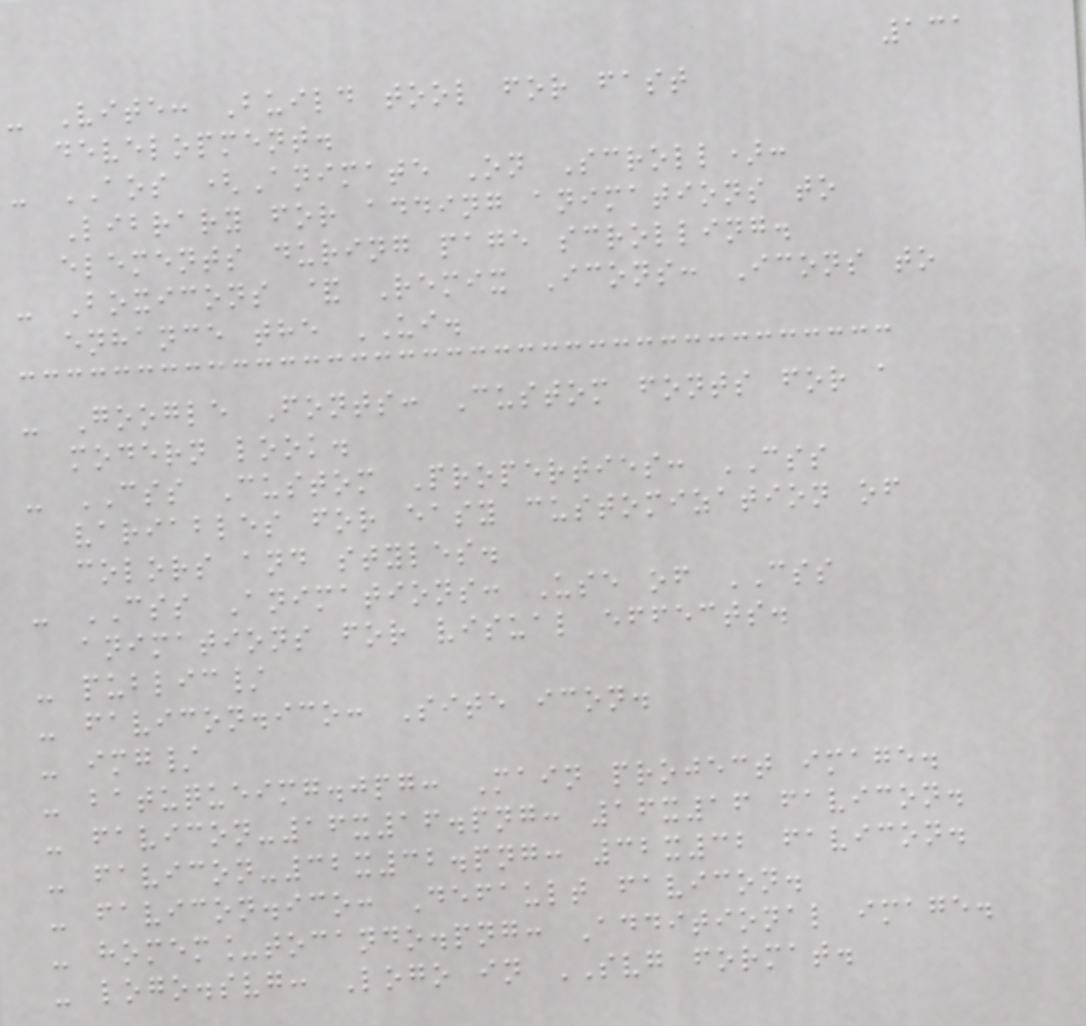131
- Vite: Build tool for fast
development.
- AOS (Animate On Scroll):
Library for adding animations to
elements during page scrolling.
- Boxicons & Remix Icons: Icons to
enhance the UI.
- Google Fonts: Custom fonts for a
modern look.
- CSS Custom Properties: CSS
variables for easy customization of
colors and styles.
- CSS Animations: Use of CSS
animations for visual effects.
- public/
- favicon.ico: Site icon.
- img/
- batuqueimg.jpg: Main project image.
- favicon-16x16.png: 16x16 favicon.
- favicon-32x32.png: 32x32 favicon.
- favicon.ico: Default favicon.
- homem_tocando.png: Additional image.
- logo.svg: Logo in SVG format.
